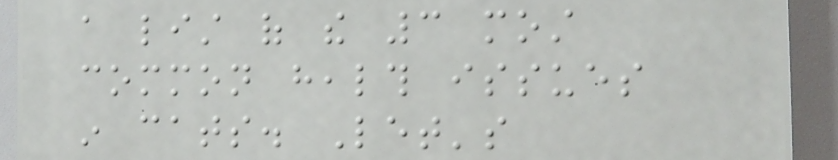a list of the 3 most
common health issues
in cats. Let's
